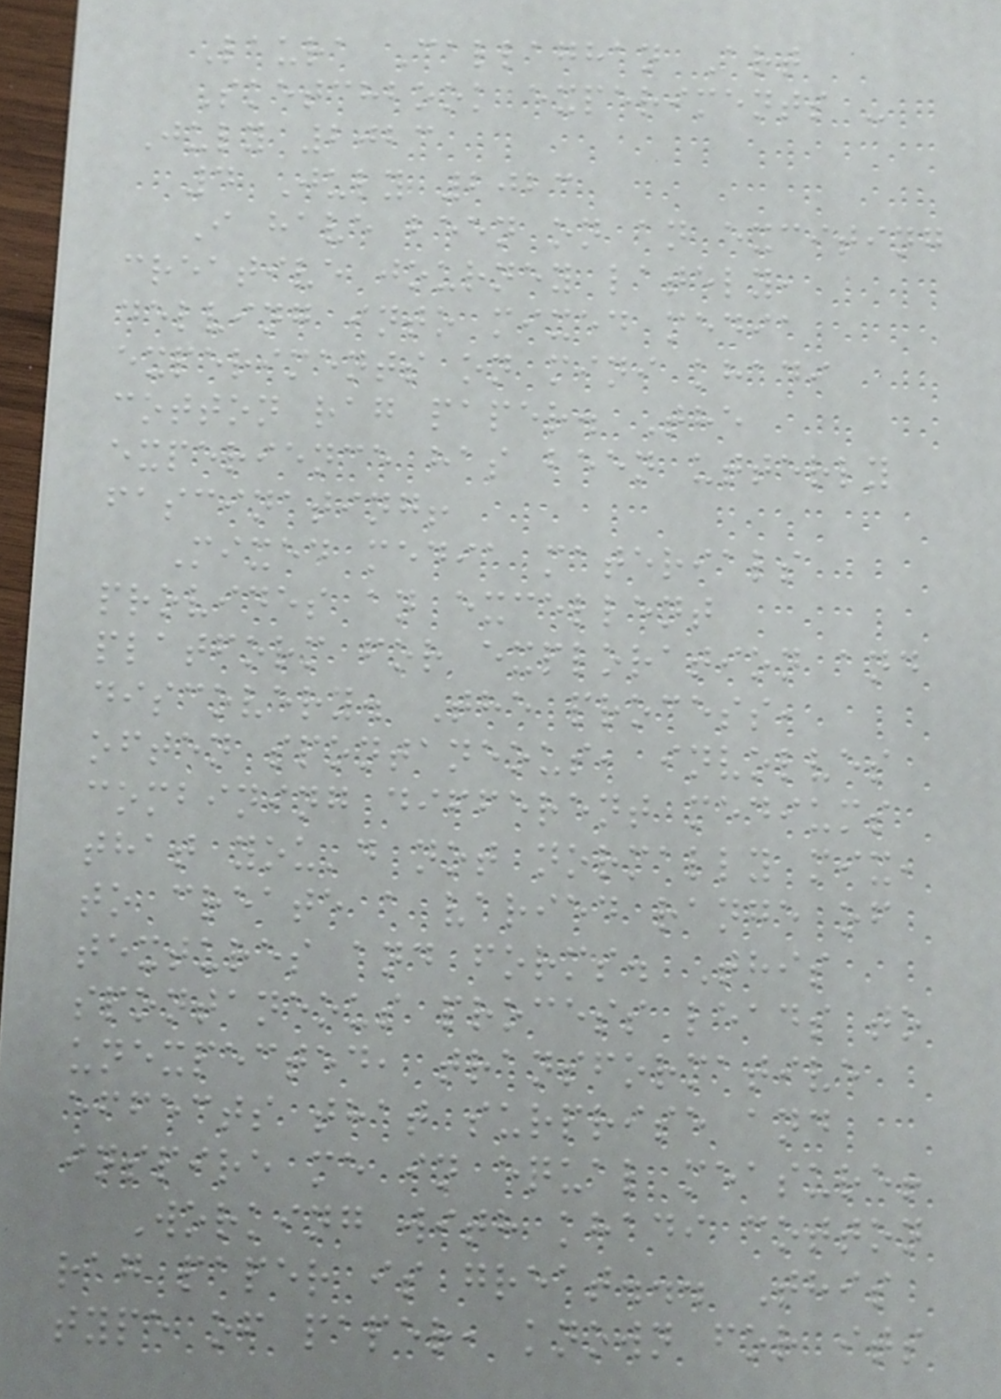Laura Callaghan Art
Sketchbook experiments -
July 2023
4 July 2023
I have been on an exciting
creative journey lately,
delving into mixed media
experiments on mini khadi
cotton rag paper. The
experience has been utterly
fascinating!
Mixed media materials
provides an excellent
platform for exploration and
discovery. The process,
often spontaneous, involves
combining different mediums
that you'd not normally mix,
to create a varied range of
textures and forms. This
spontaneous process leads to
unexpected, transformative
effects that surprise and
inspire me in equal measure!
Working with khadi cotton
rag paper is great... This
type of paper, known for its
